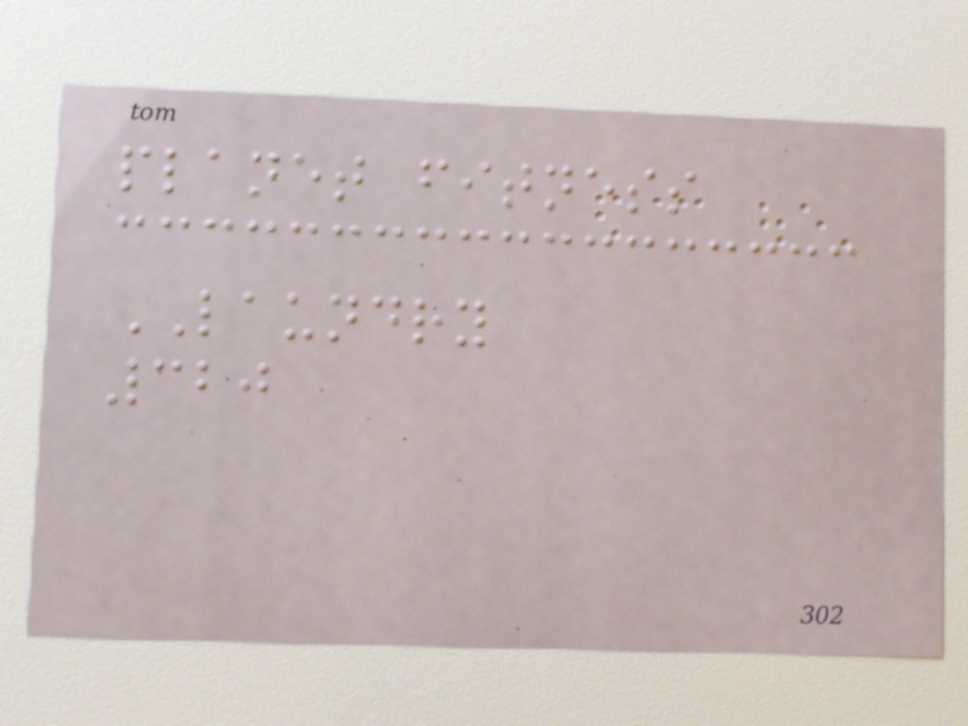planet fitness
LAUNDRY
320
